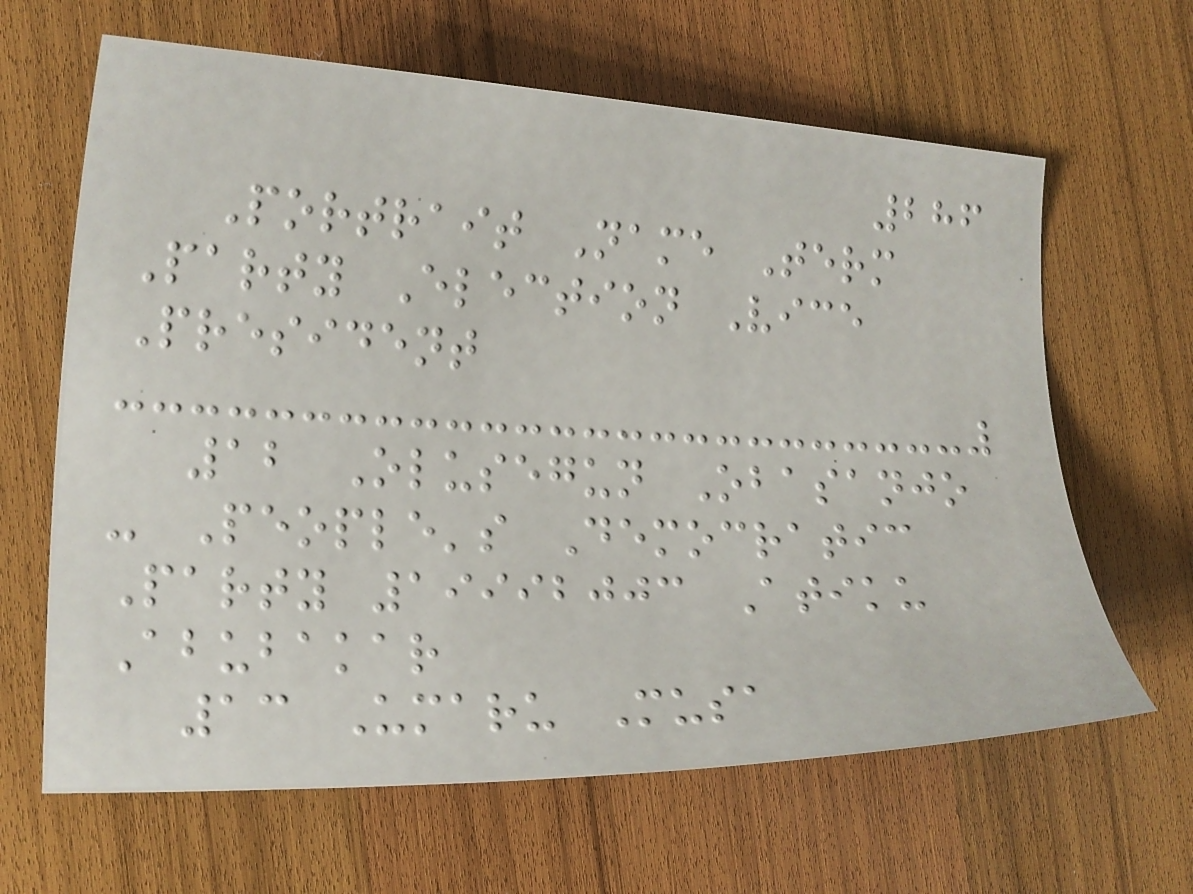286
Portrait Name Term
Party Election Vice
President
12 Olusegun Obasanjo
- People's Democratic
Party 19992003 Atiku
Abubakar
13 Umaru Musa
